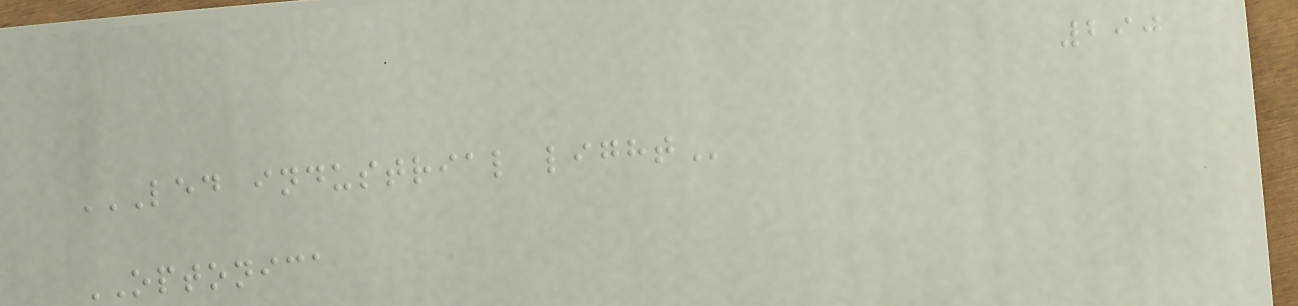290
LED INDUSTRIAL LIGHT
OPTONICA
